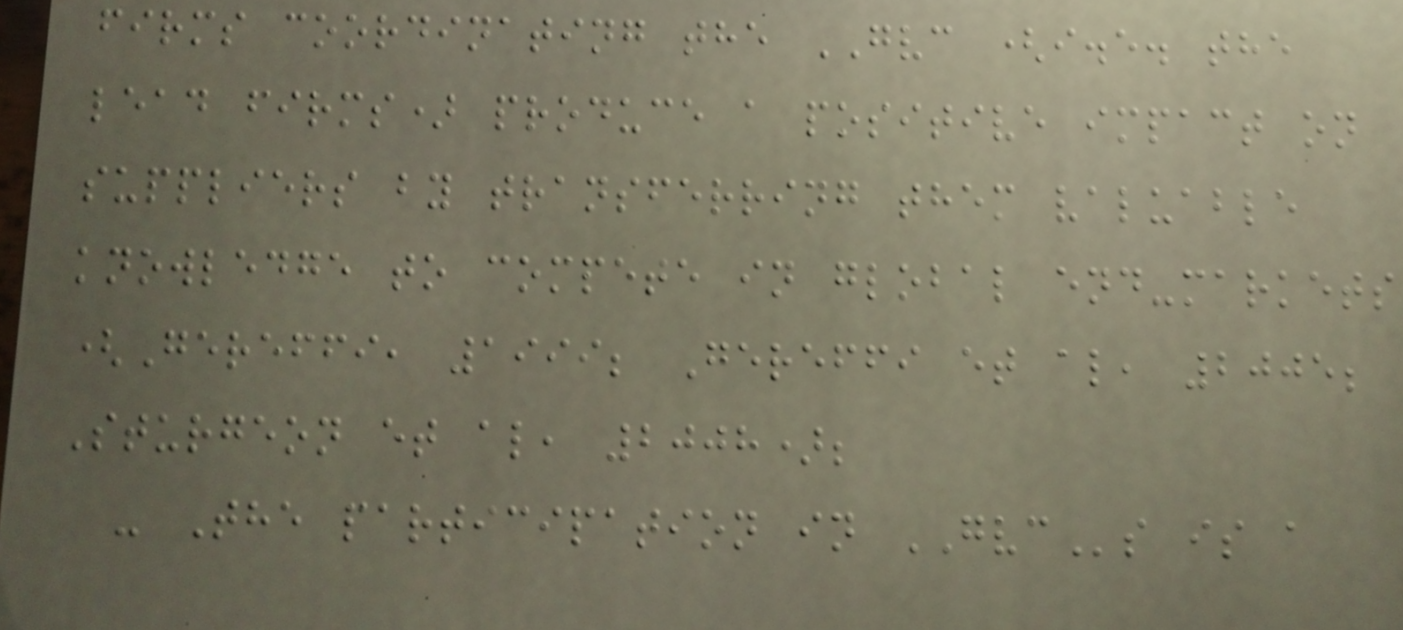firms coordinating the GVC (i.e. the
lead firms) produce a positive impact on
suppliers by transferring them valuable
knowledge to compete in global end-markets
(Gereffi, 1999; Gereffi et al, 2005;
Sturgeon et al, 2008);
- The participation in GVCs is a
